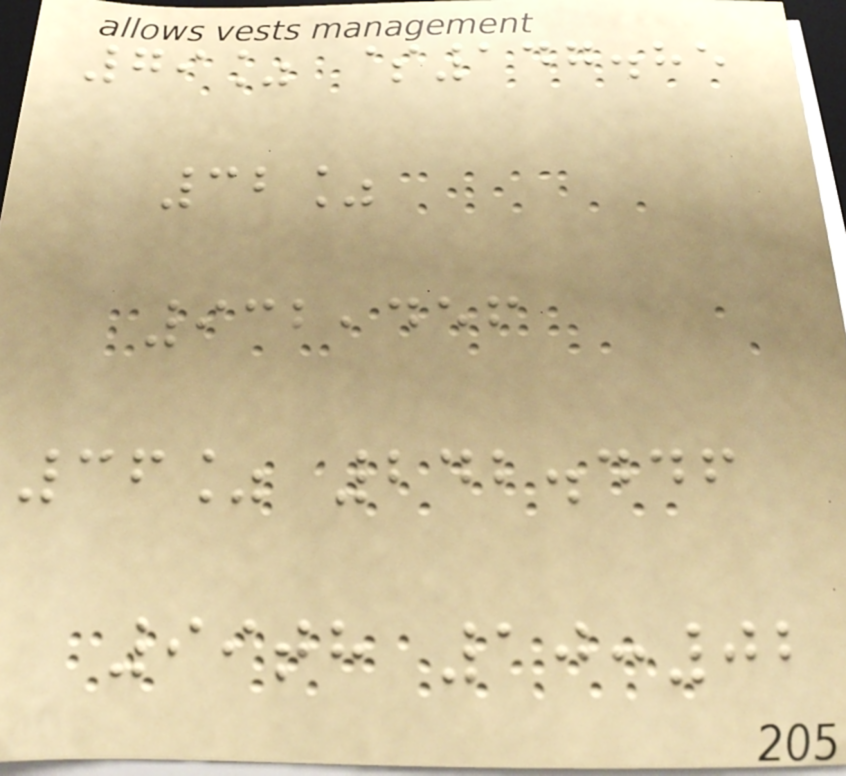79% $147.85
32%
932,456
36% 242.446
99th 10:02
